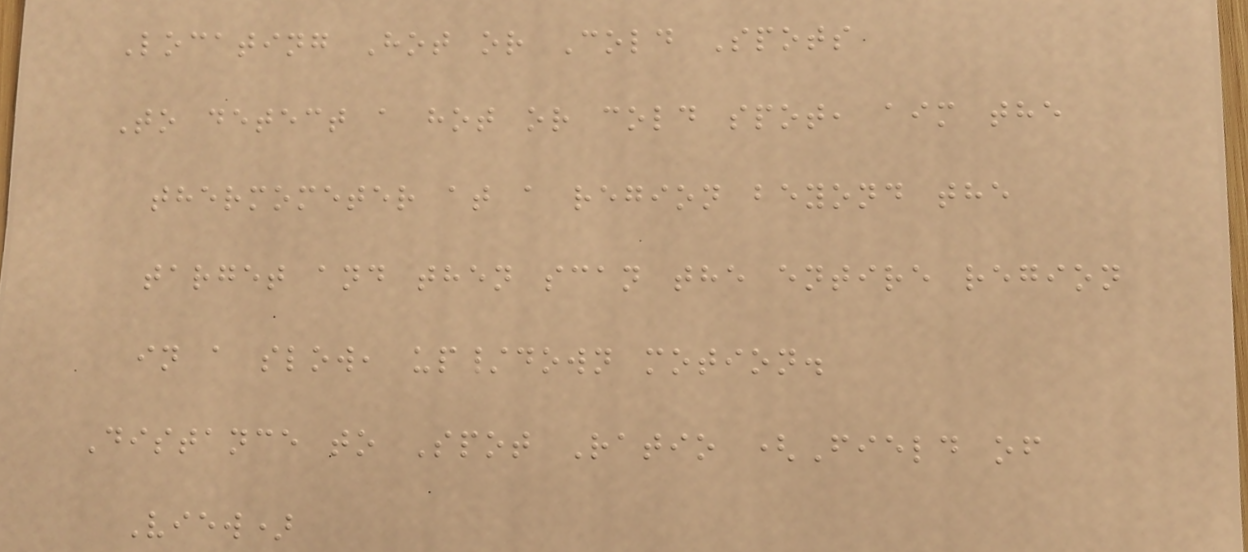Locating Hot or Cold Spots
To detect a hot or cold spot, aim the
thermometer at a region beyond the
target and then scan the entire region
in a slow, up/down motion.
Distance to Spot Ratio (Field of
View)
